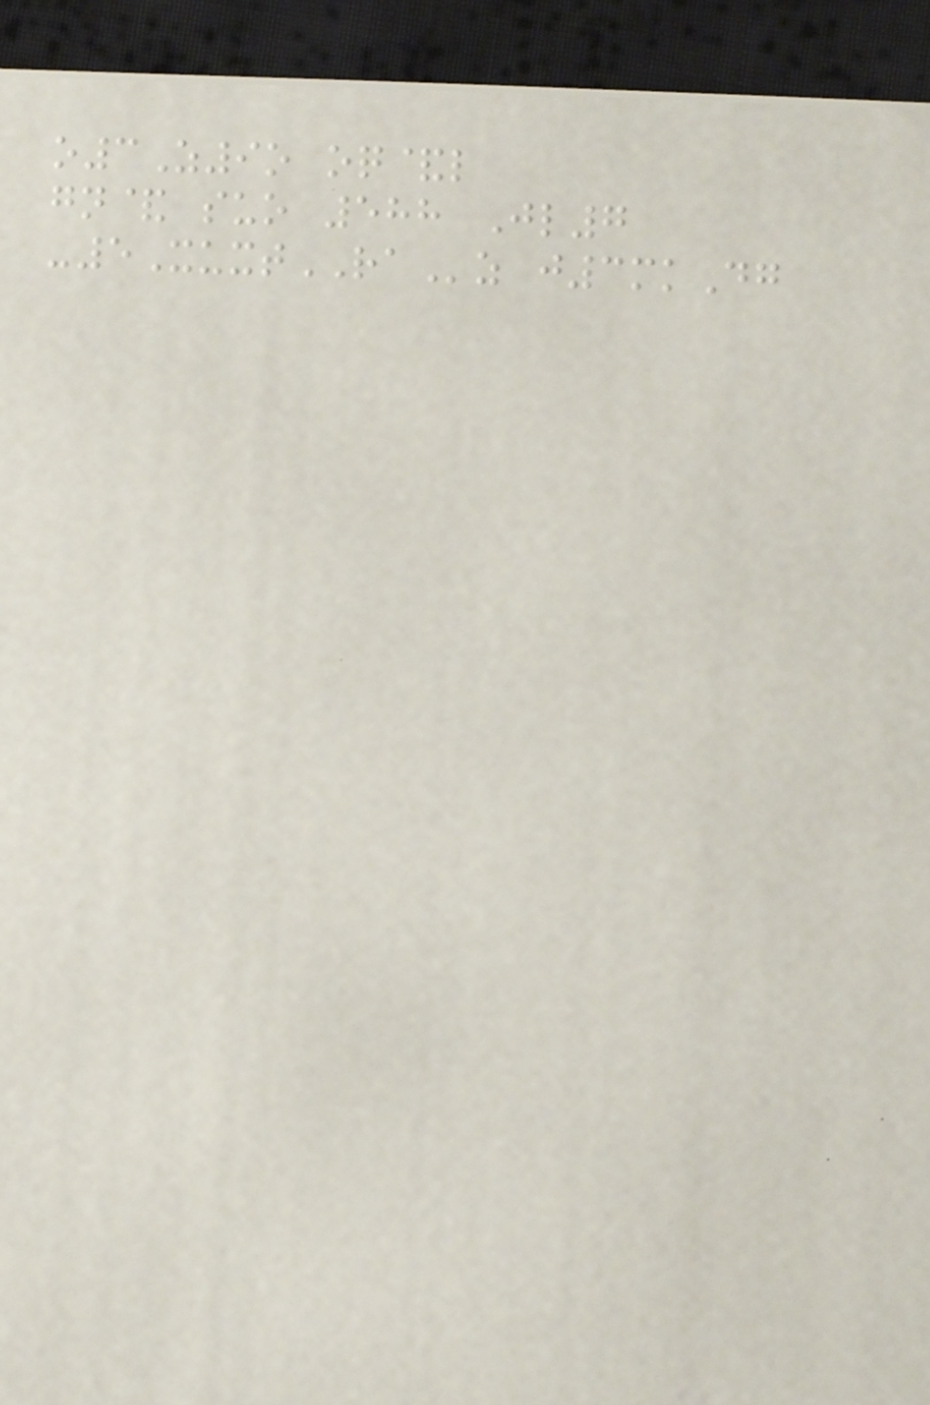o3Z9o oq&l
gn& suo 588 Jl7
-5XuxtRAz j3mkDg
